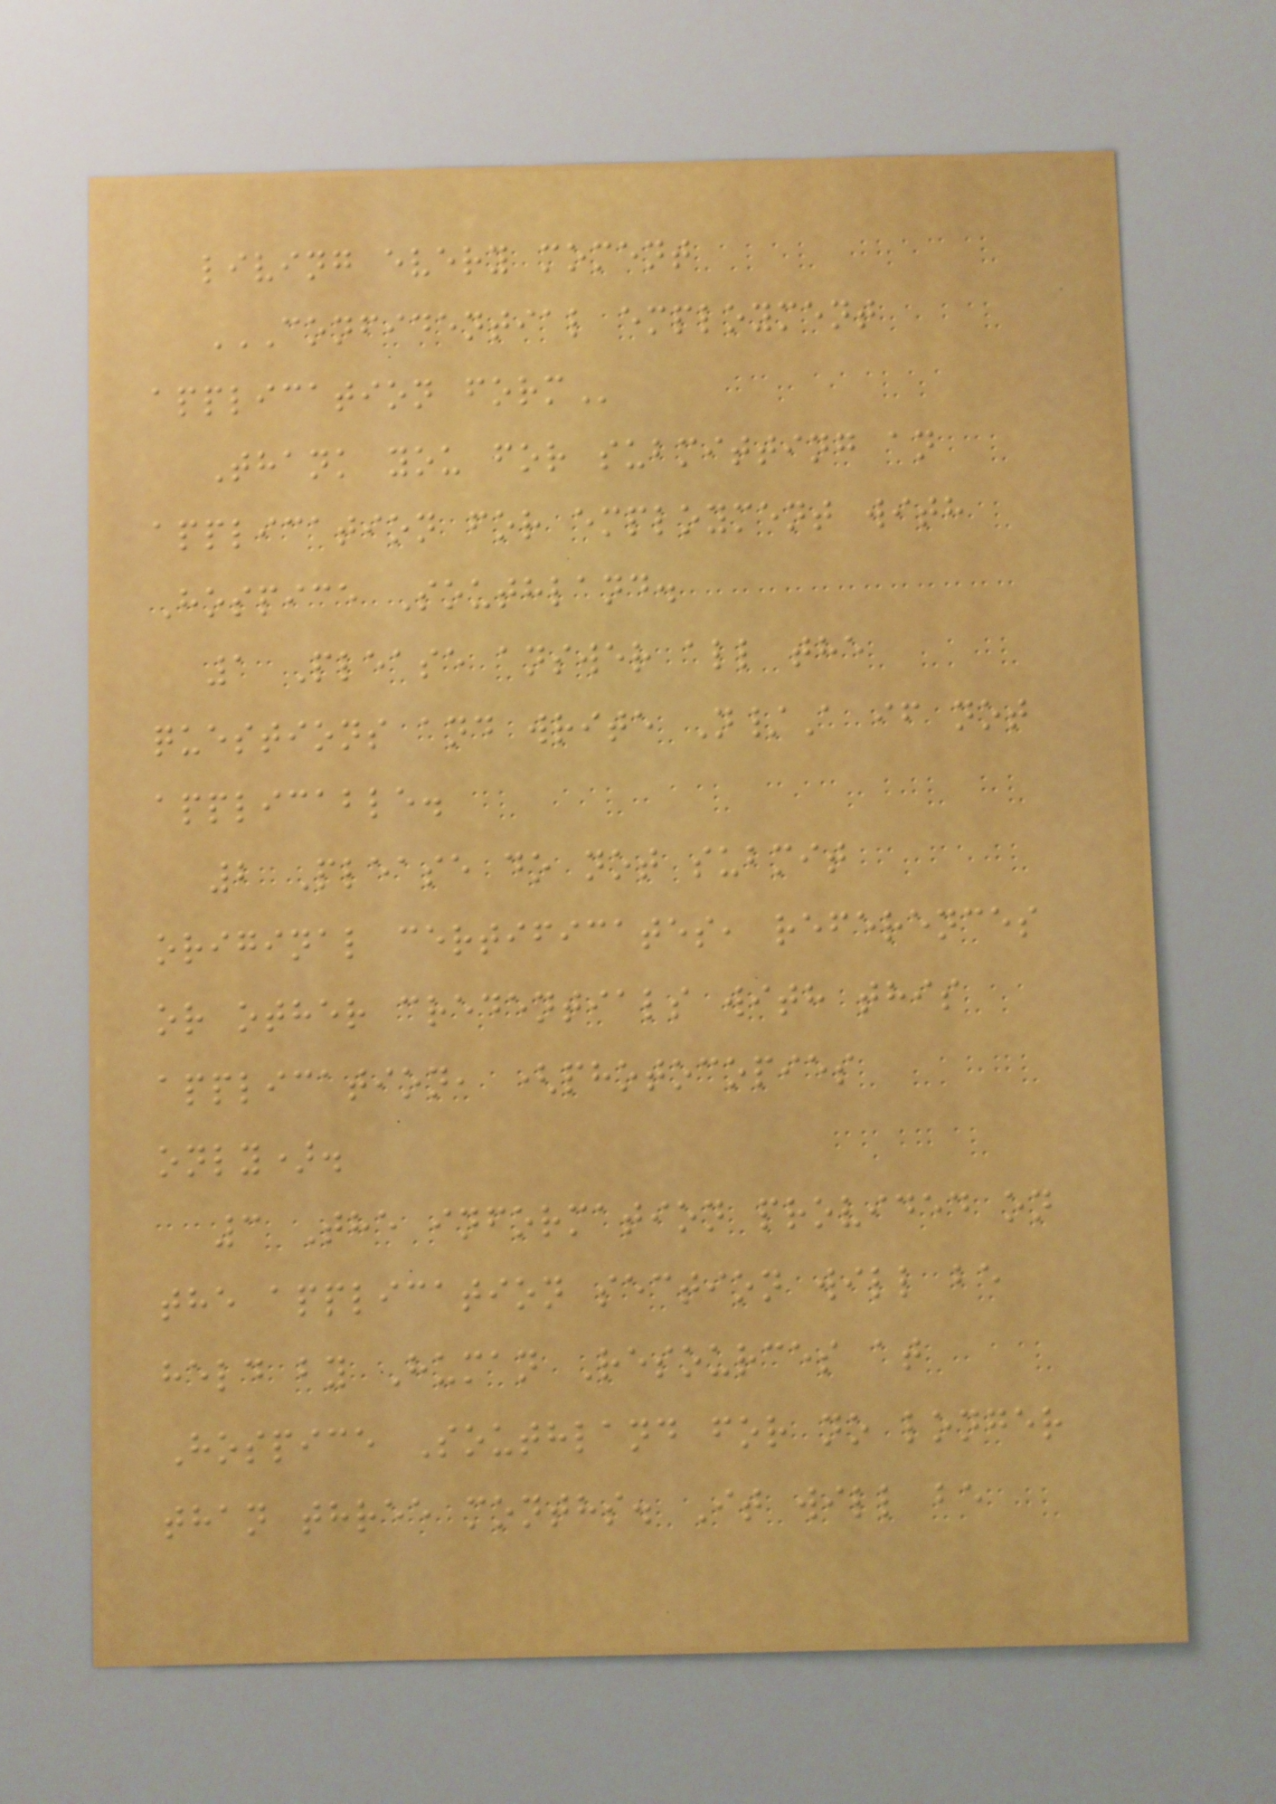living every moment
CONFIDENTIAL EMPLOYMENT
APPLICATION FORM
Thank you for submitting an
application for employment with
Hospice Southland.
1 Please answer all the
questions and write N/A if not
applicable.
2 Please do not submit
original certificates, references
or other credentials with this
application, (photocopies
only).
3 The information provided on
the application section will be
held by Human Resources at
Hospice Southland for no longer
than three months. It will be
